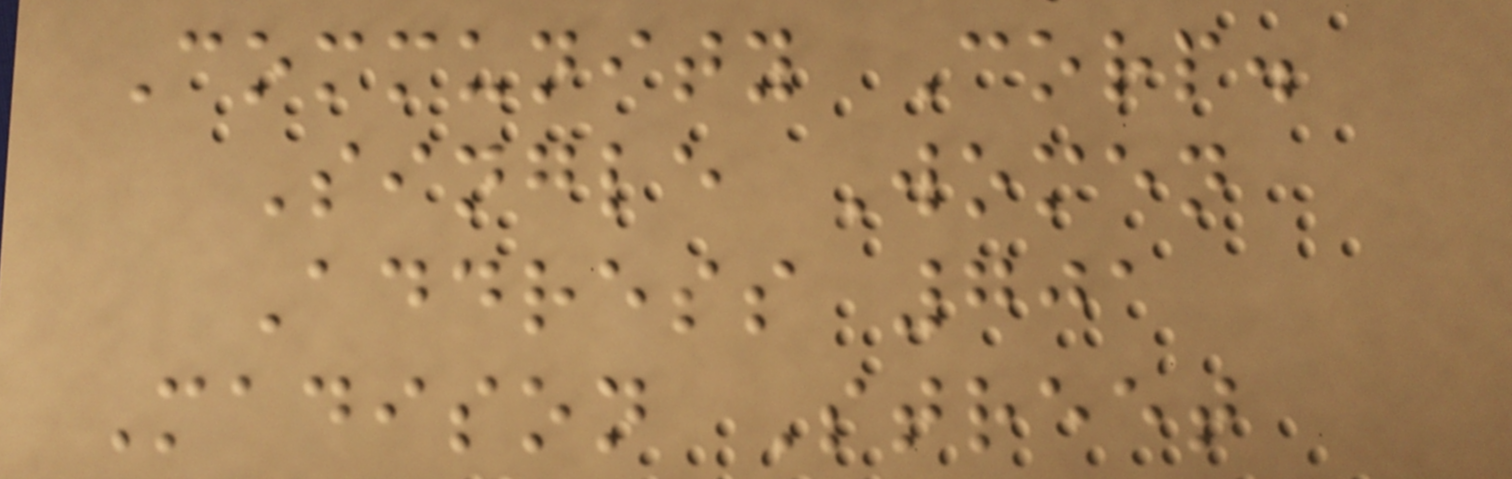Community Corp.
Single Women
Address 701
Madison Street
